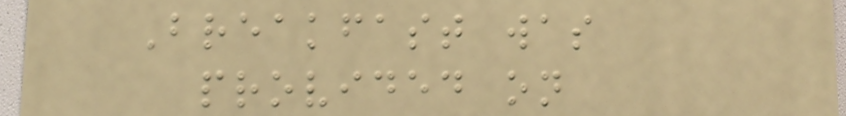Breakfast was
provided on
